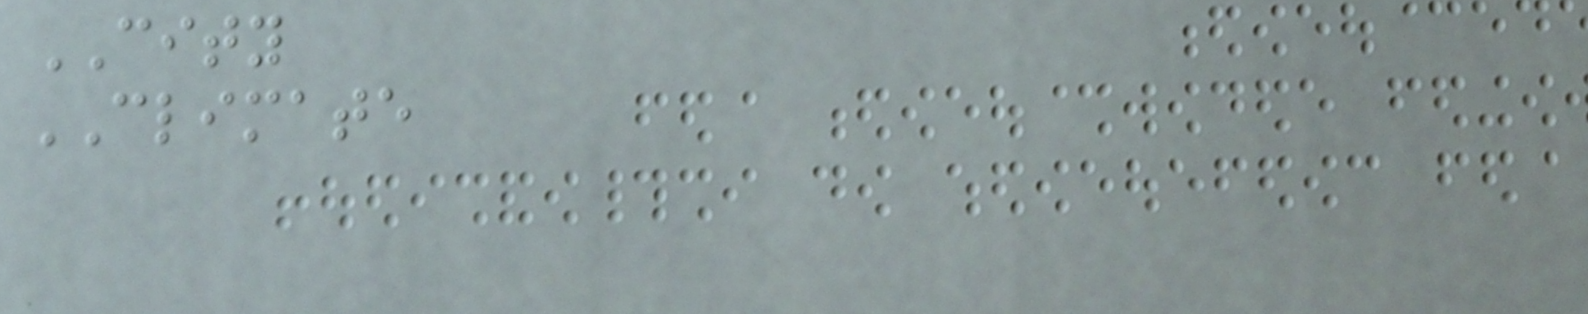CITY
CLIMATE
